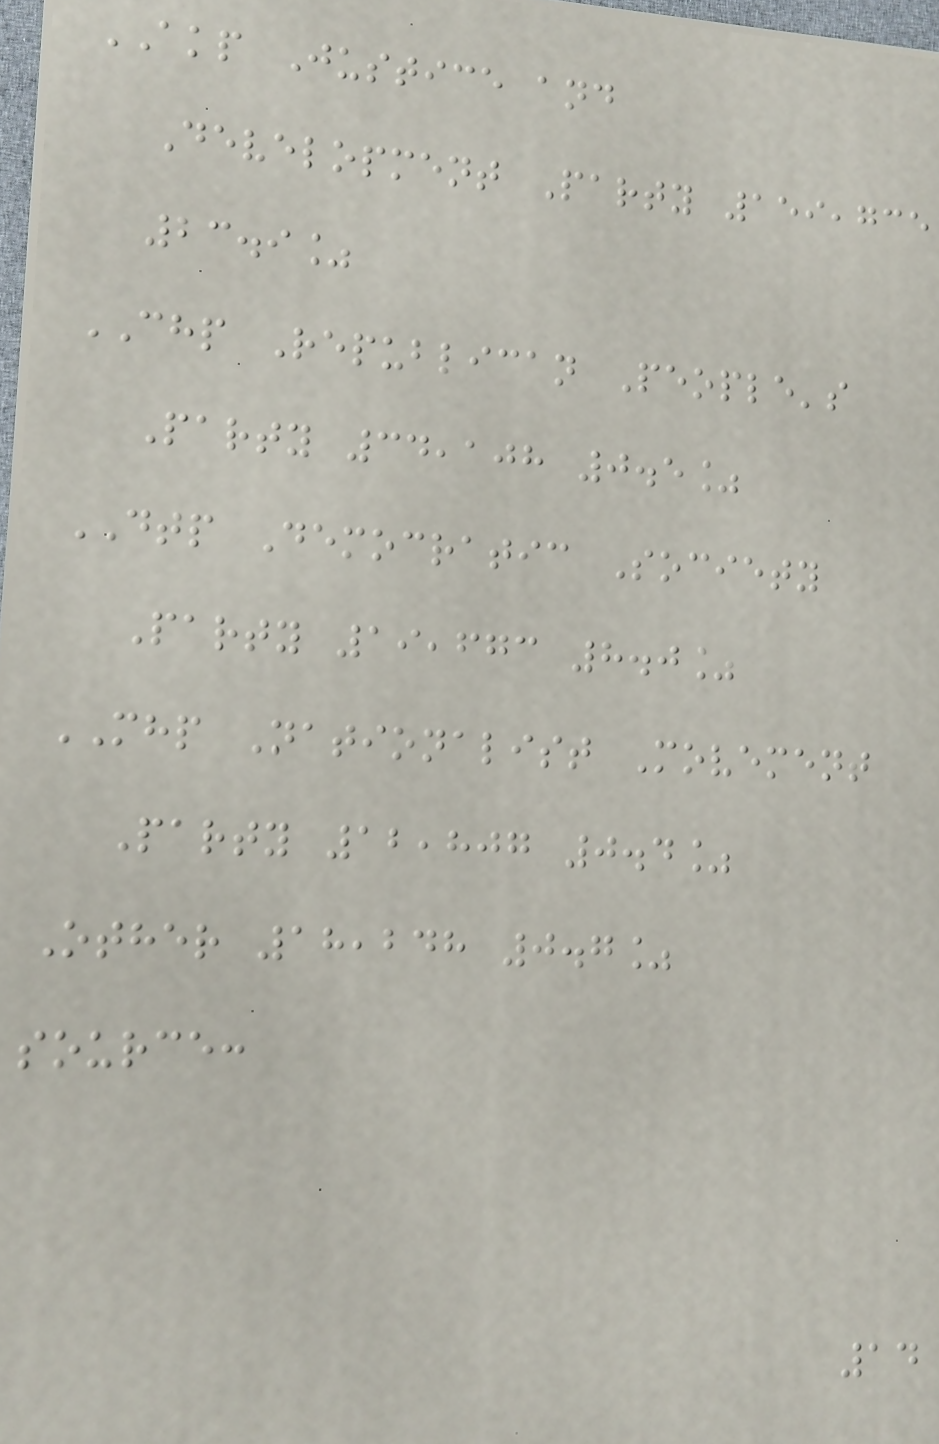AKP Justice and
Development Party 159,735
23.9%
CHP Republican People's
Party 34,108 0.5%
DTP Democratic Society
Party 19,673 8.0%
MHP Nationalist Movement
Party 12,807 0.4%
Other 18,248 0.7%
source:
14
